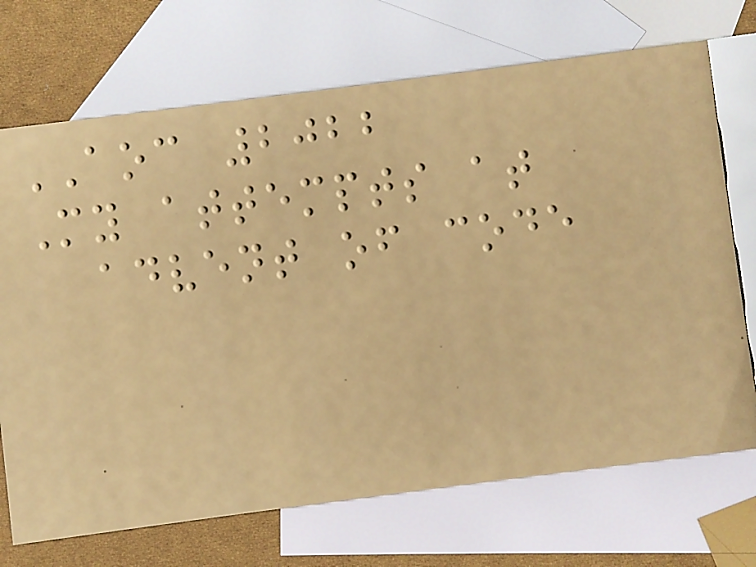AOC 2022
My attempts at
advent of code
